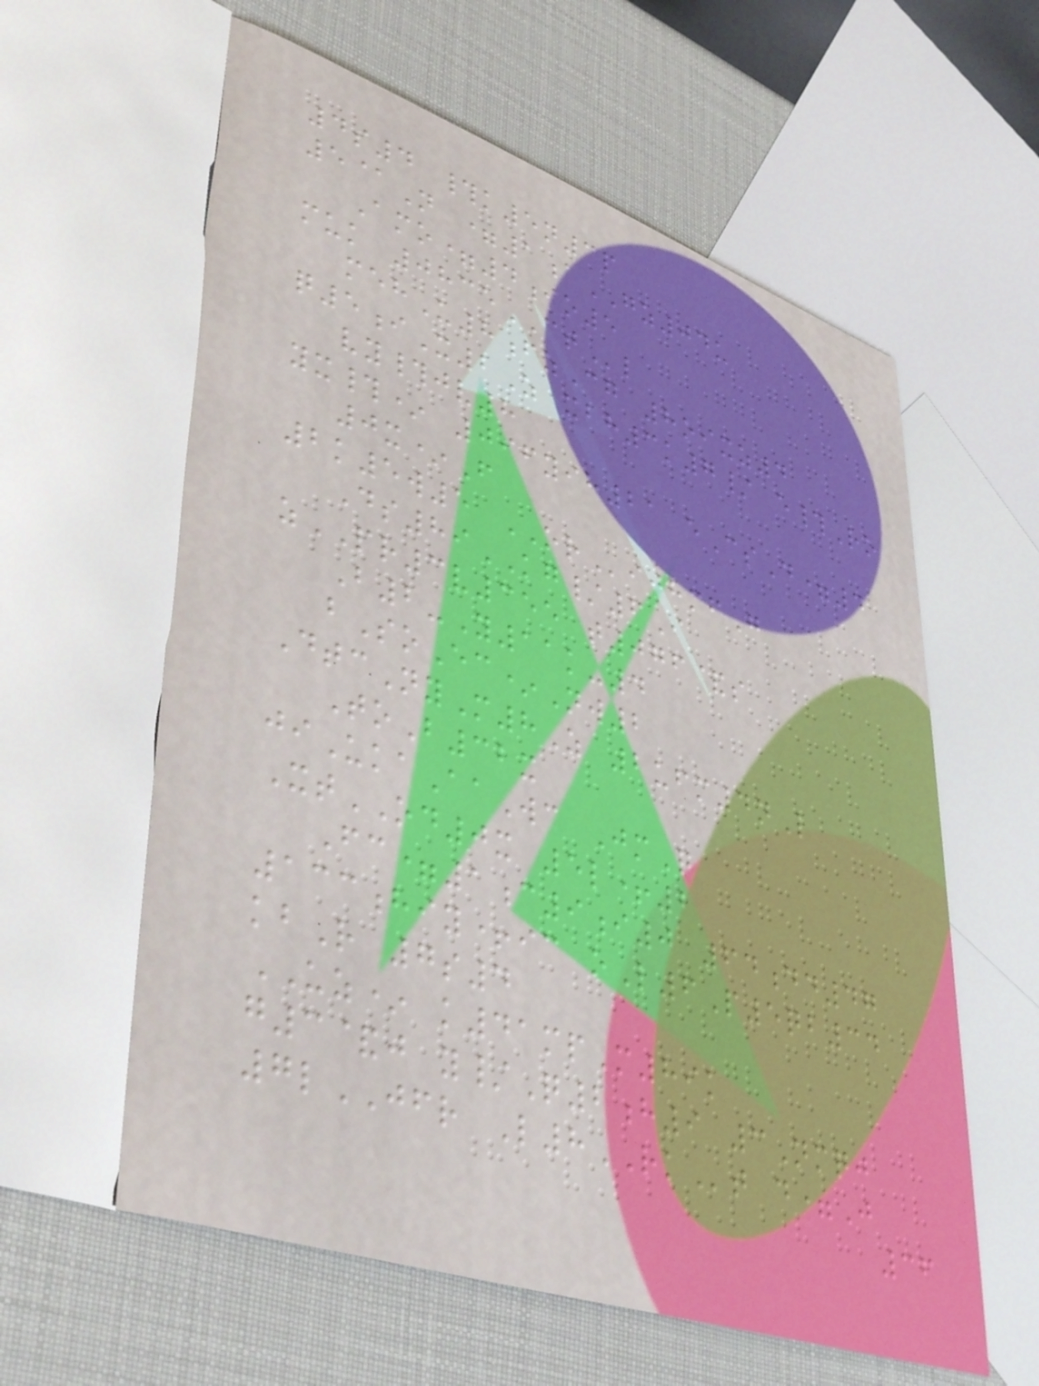4s4 #k5n3p
5@N =1aGZ04u
Amo=4io5
muk 0835CTl
mehU8fzCg 8oixz4
q5iX2Z xbh3k7/ e#Ro
vy#jv8
yx#* 096yih21 eCsD=4
0x*F
2k5w5 ORijhmfG
Ds89KG/6I
zPR3v355 t076&s
B2-Y11k-4
bSoEc*Nw2
DtcNyM8Z 2ufm4nL
ToB32x
jiUkaAaWc JmQ
XtOD0x 5l+2
Fc=1c9i0 64dd47
133hiy+ic oL6P5qb34
kbR 7s4
UZ* k41mpM89k
g3&j y/Q2h9 3Nmqj
7lJFR L8RKt d=J
36
